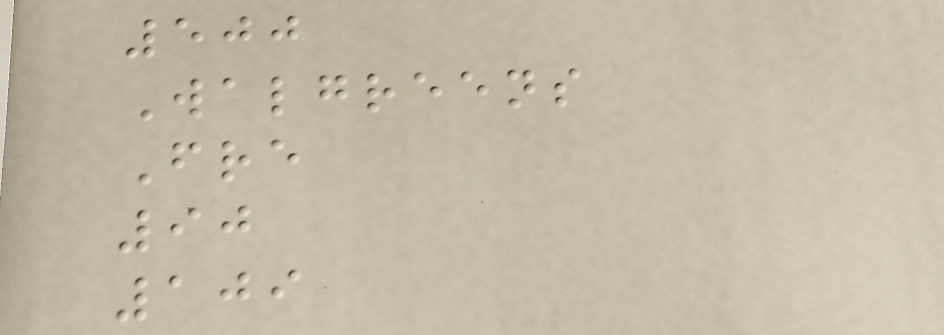500
Walgreens
Fre
90
109
